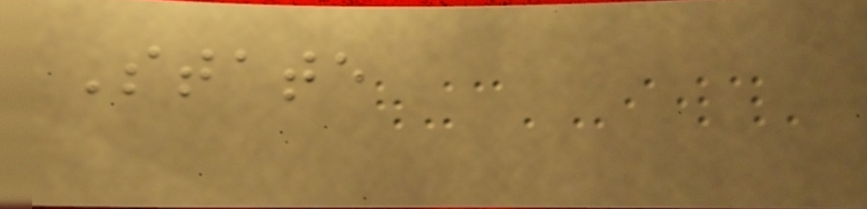State
